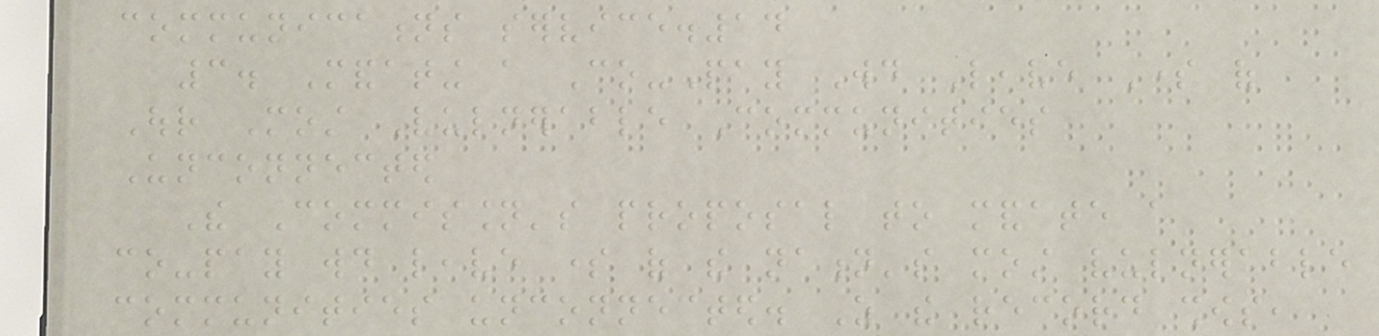communications service.14
3. Mandating a Co-Pay Would Leave Some of
Our Most Vulnerable Communities
Unconnected
The Commission's proposal to mandate a
co-pay would leave some of the nation's most vulnerable
communities unconnected. As the record shows,
